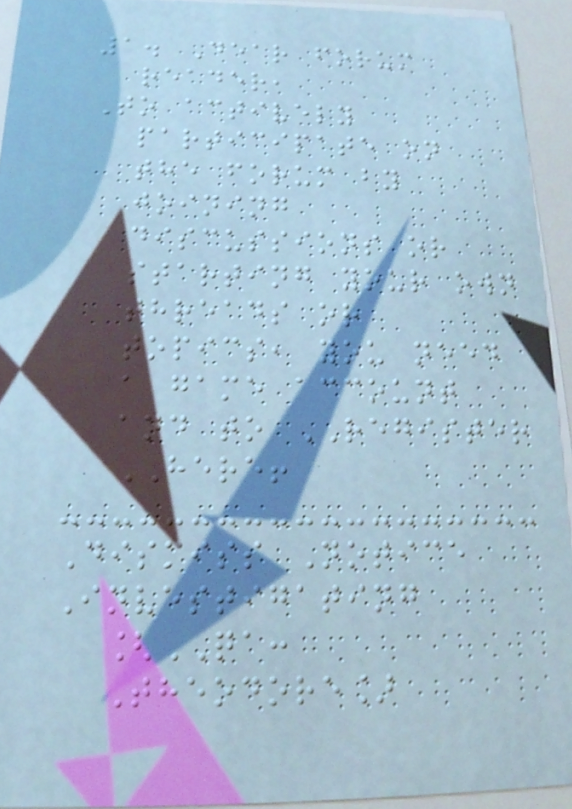1. Dear forum
reader,
To actively
participate on
the forum by
joining
discussions or
starting your own
threads or
topics, you need
a game account
and to REGISTER
HERE!
Dismiss Notice
Investigating
[QA:
Theodore]
